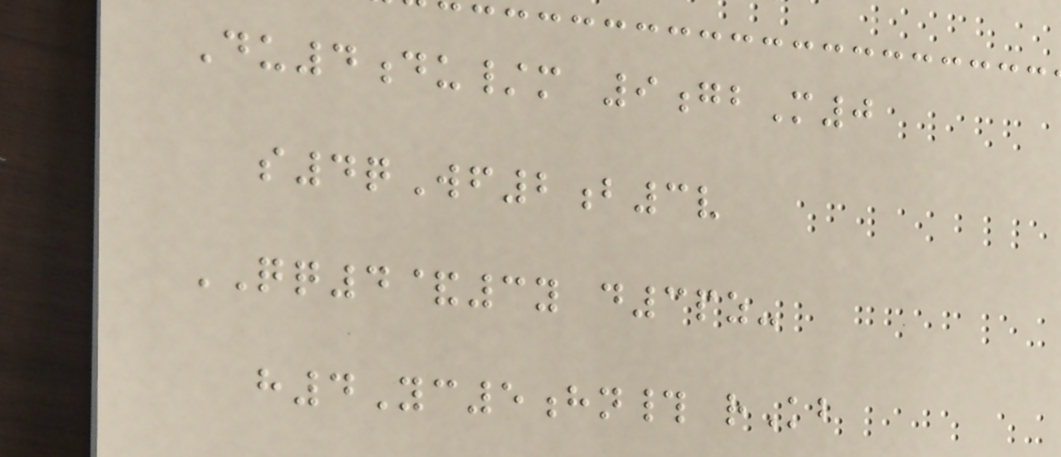Du4du/m 9gbM0
s4qWf2b3v
QQ4&3y d3pz-
h4Yc5hn# rKb
